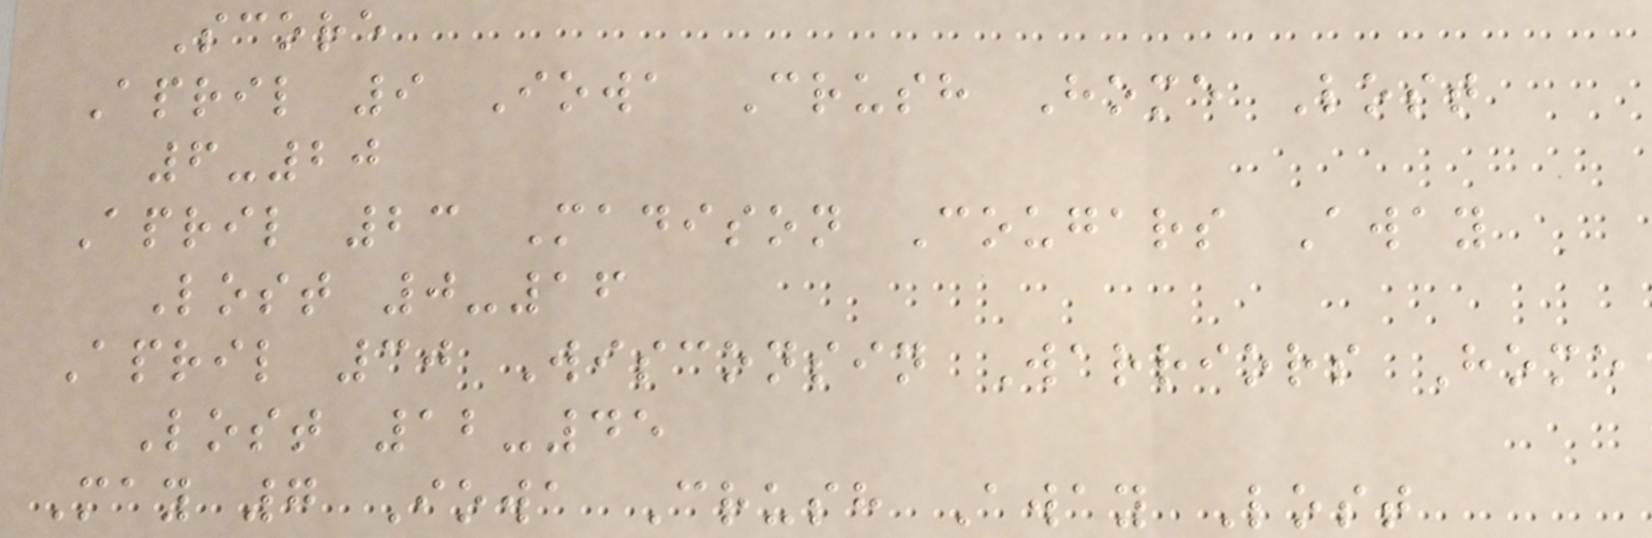Score
April 9 Iowa Crush Home Lost
6-20
April 23 Madison Cougars Away
Lost 0-16
April 30 Wisconsin Warriors Home
Lost 12-45
May 7 Iowa Crush Away Lost
